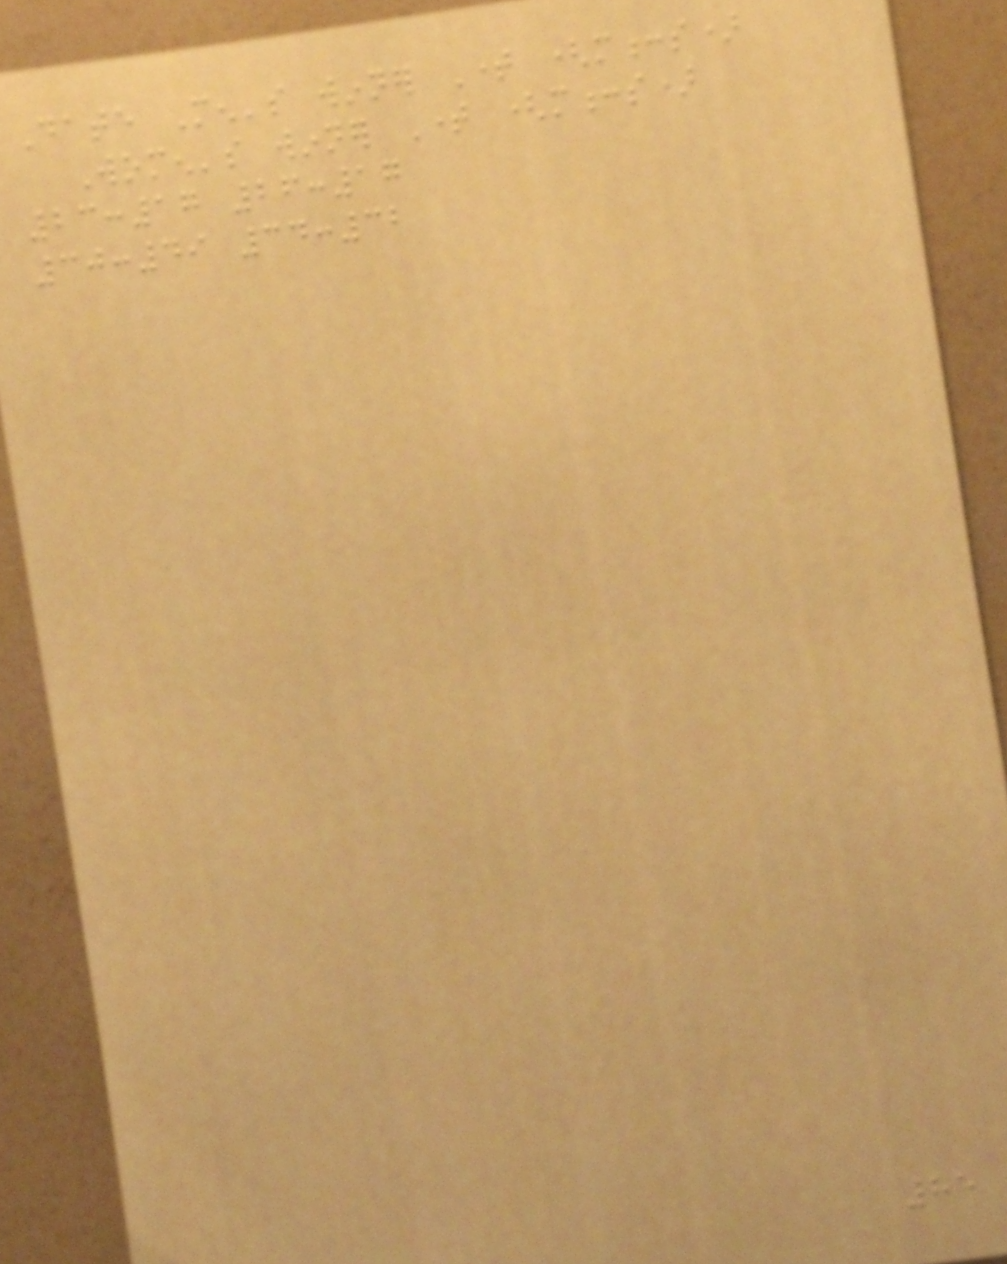Date Men's winner Time (m:s)
Women's winner Time (m:s)
23:17 26:17
30:49 34:32
85
